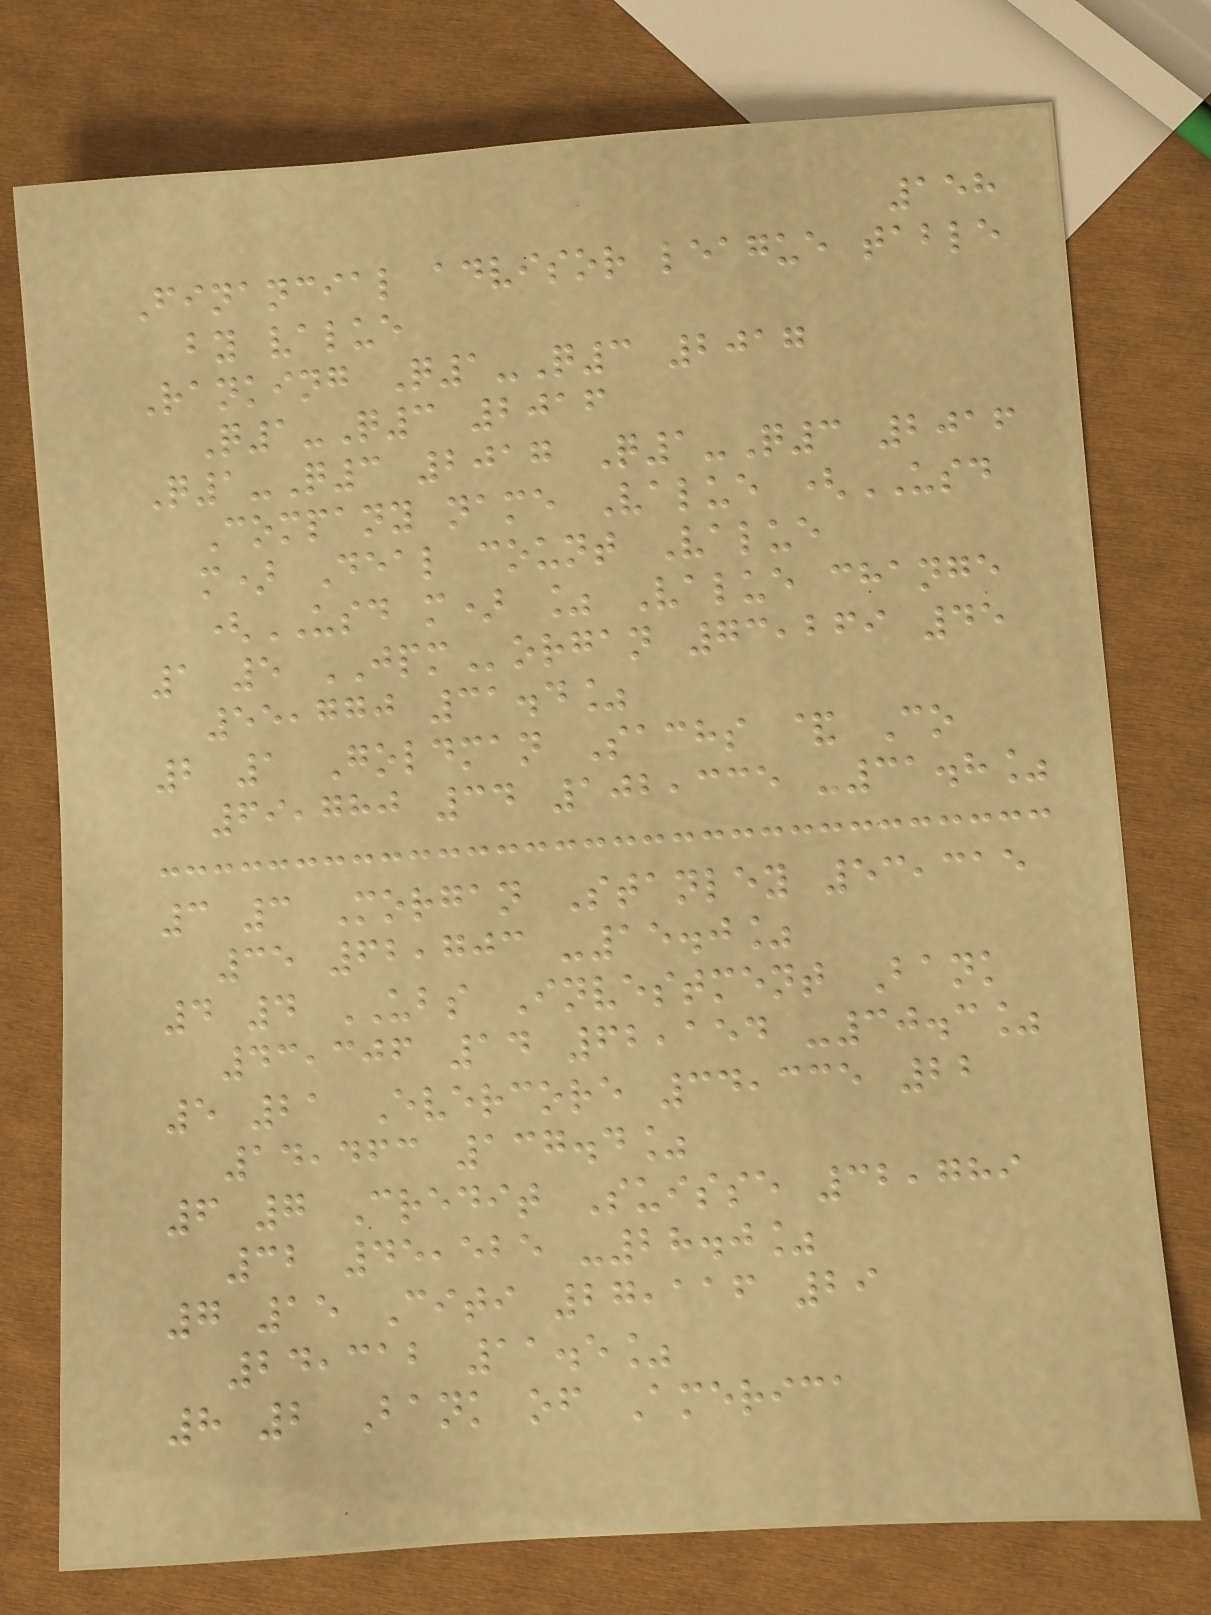158
Financial advisor league table
by value
Ranking Q1-Q3 2017
Q1-Q3 2016
Q1-Q3 2017 Q1-Q3 2016
Company name Value (USD
m) Deal count Value
(USD m) % Value change
1 5 JPMorgan 73,269 45
55,770 31.4%
2 1 Goldman Sachs & Co
69,780 34 102,335 -31.8%
3 3 Morgan Stanley 53,315
35 62,703 -15.0%
4 4 UBS Investment Bank
43,306 14 62,154 -30.3%
5 21 Evercore 34,335 22
14,463 137.4%
6 7 Credit Suisse 32,789
32 45,525 -28.0%
7 15 Citi 27,116 29
24,312 11.5%
8 2 Bank of America
